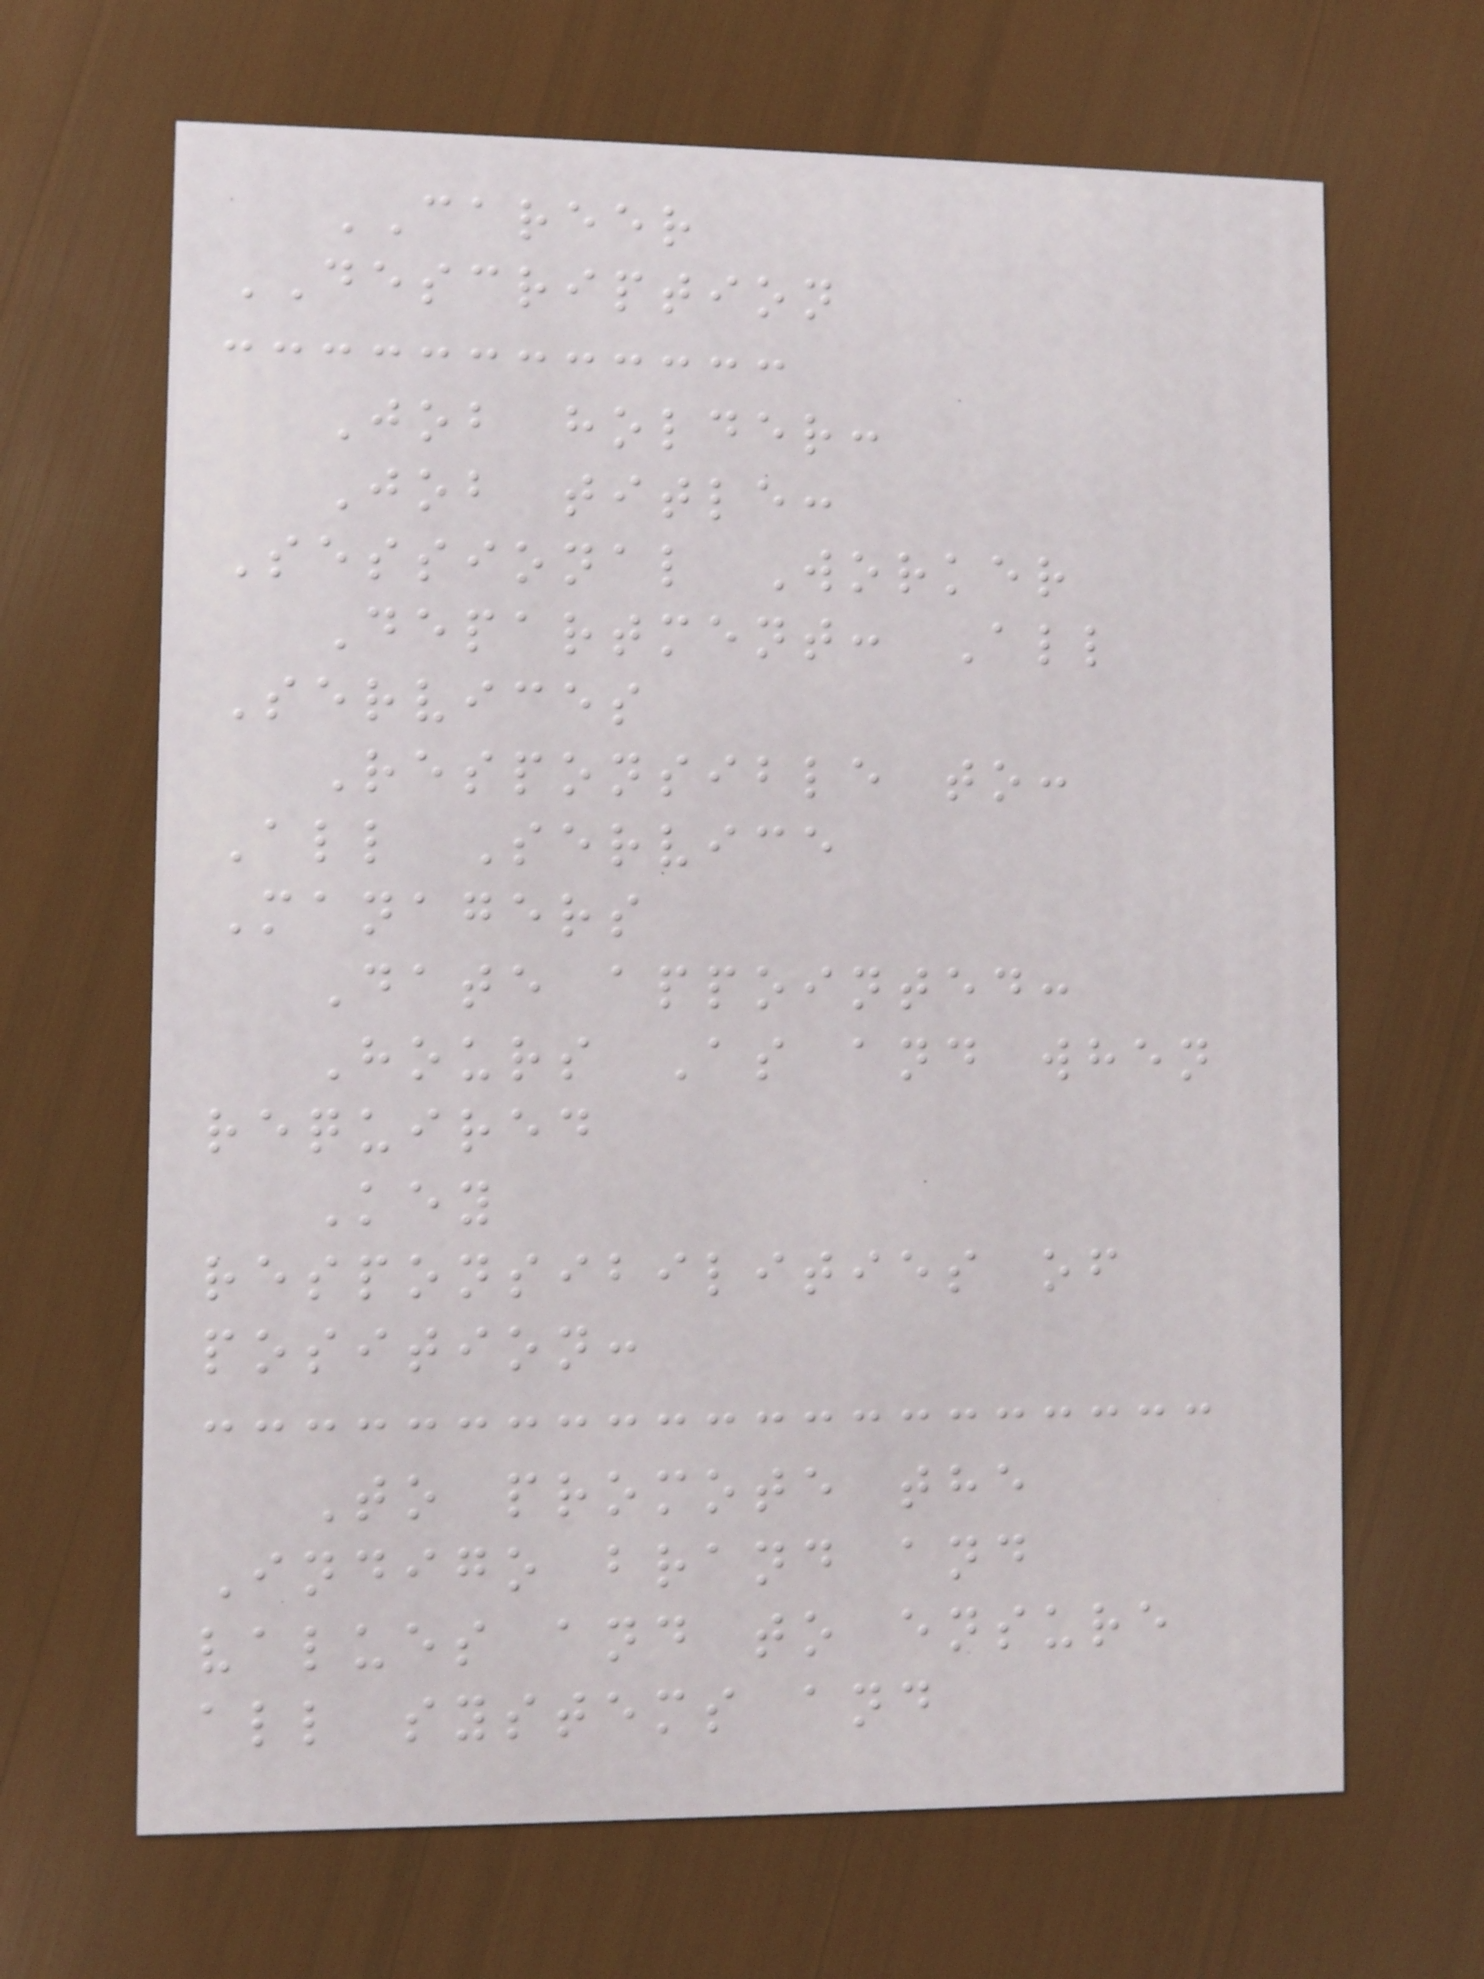CAREER
DESCRIPTION
Job holder:
Job title:
Sessional Worker
Department: All
Services
Responsible to:
All Service
Managers
Date appointed:
Hours As and when
required
Key
responsibilities of
position:
To promote the
Indigo brand and
values and to ensure
all systems and
